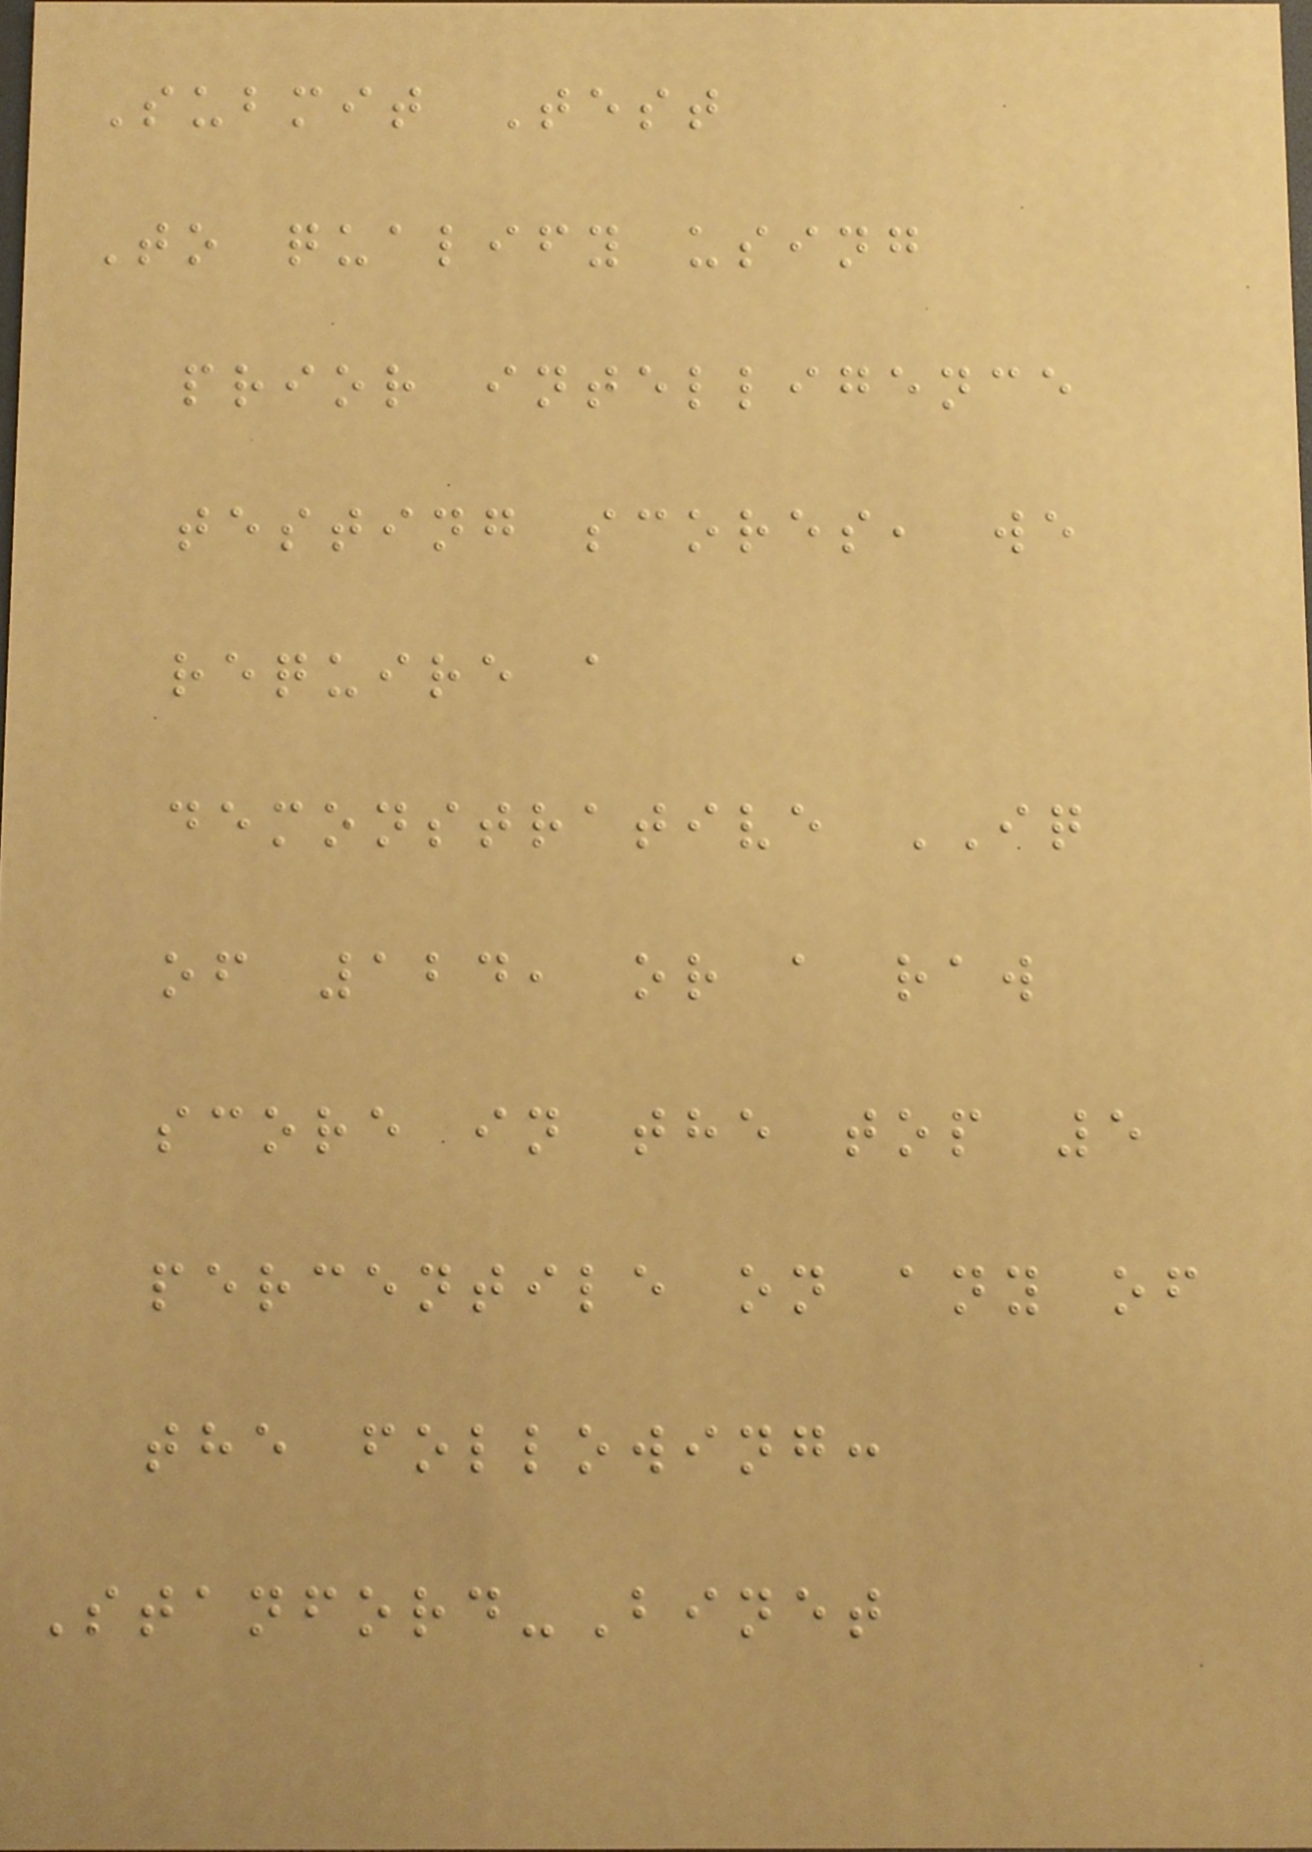Submit Test
To qualify using
prior intelligence
testing scores, we
require a
demonstrative IQ
of 124, or a raw
score in the top 5
percentile on any of
the following:
Stanford-Binet
